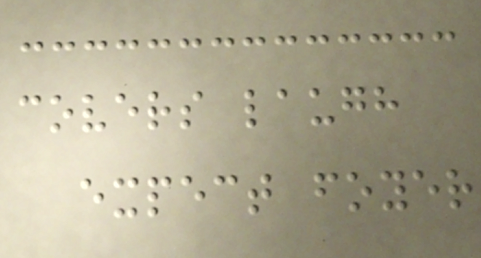covers laugh
expect foyer
